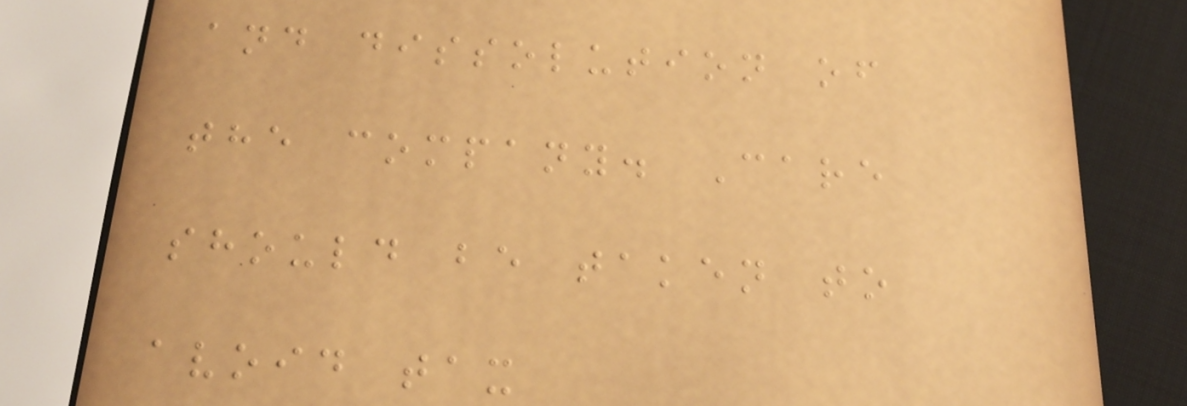and dissolution of
the company. Care
should be taken to
avoid tax
